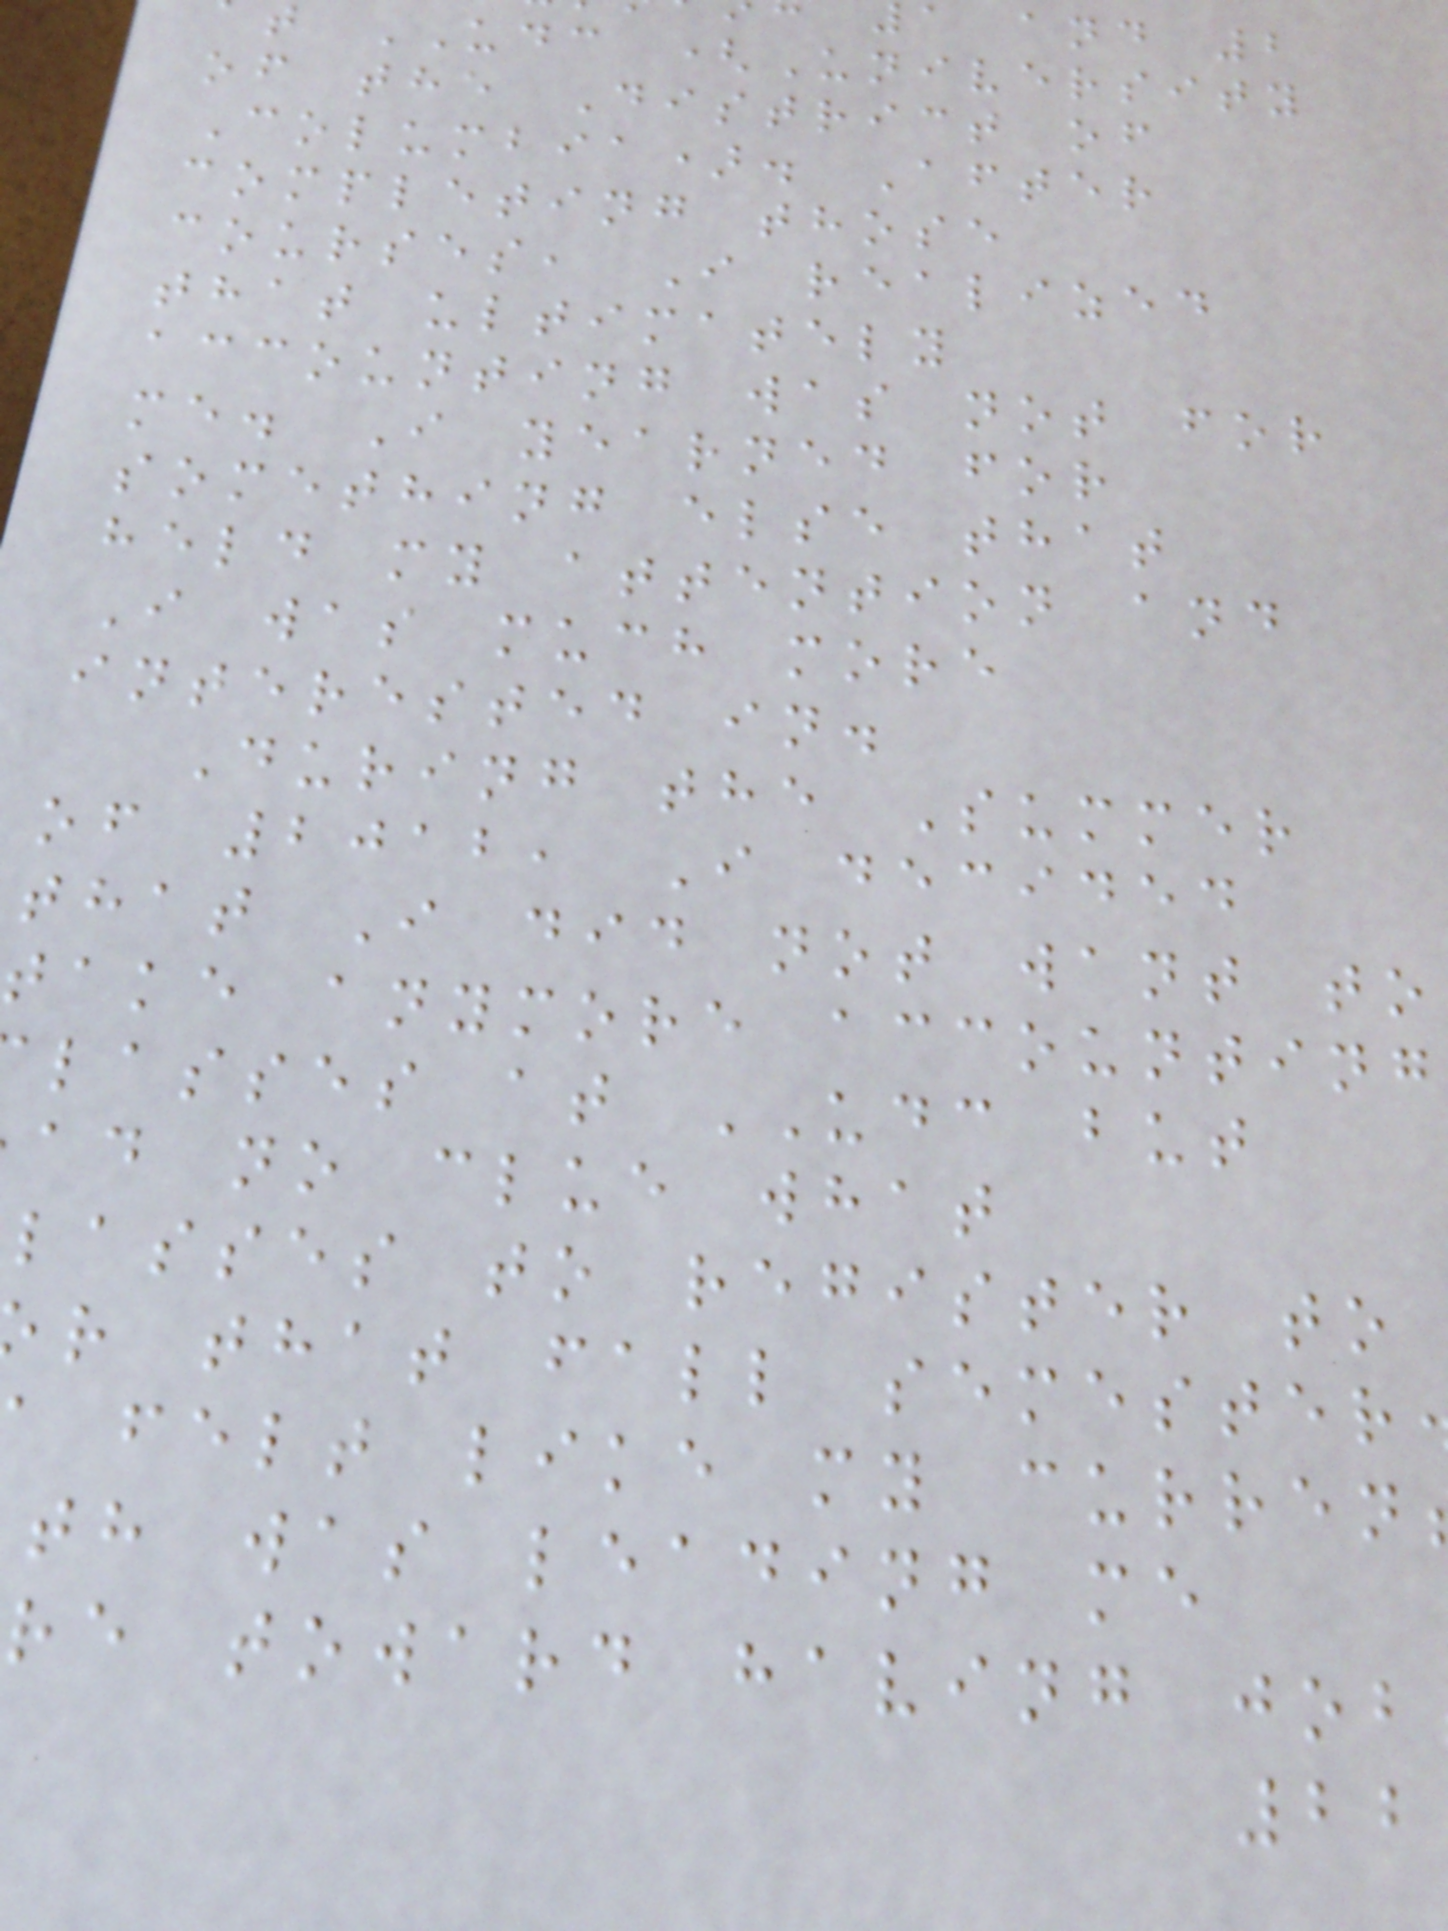a and 2
t UDC (University
of the District of
Columbia). After
completing those
courses, I realized
that ultimately
accounting was not for
me. I yearned for
something else that
held my attention and
I was much more
interested in.
During the Summer
of 2012, I decided
that I did not want to
take anymore accounting
lasses at UDC but
ad no clue what
lasses to register to
r that fall semester
felt like my curren
th was leading me
re toward having job
